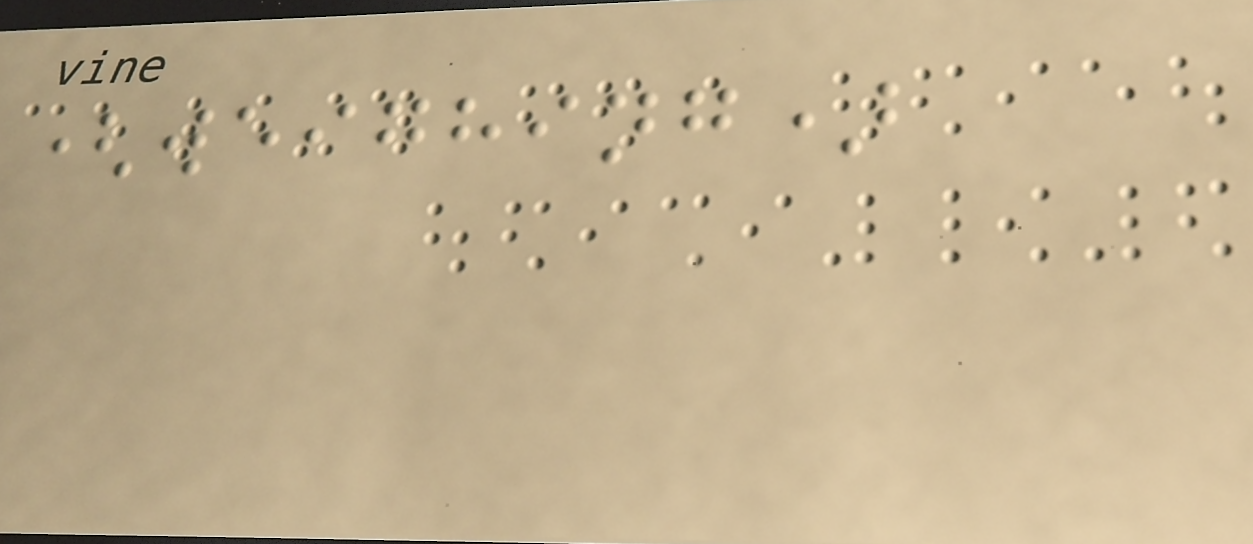(weighing)
